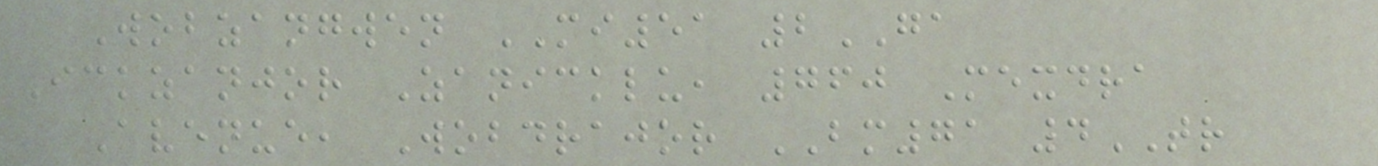Wobzangwen MI51 2GA
Ickzanjor Zanicklu, 760 Mexdra
Avenue, Wobdrajor BM71 4TR
